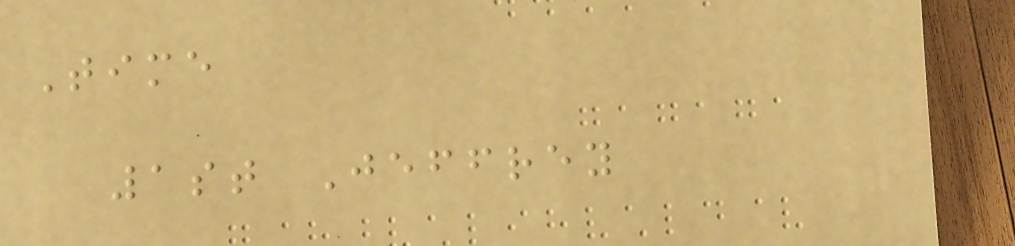Time
1st Jeffrey
